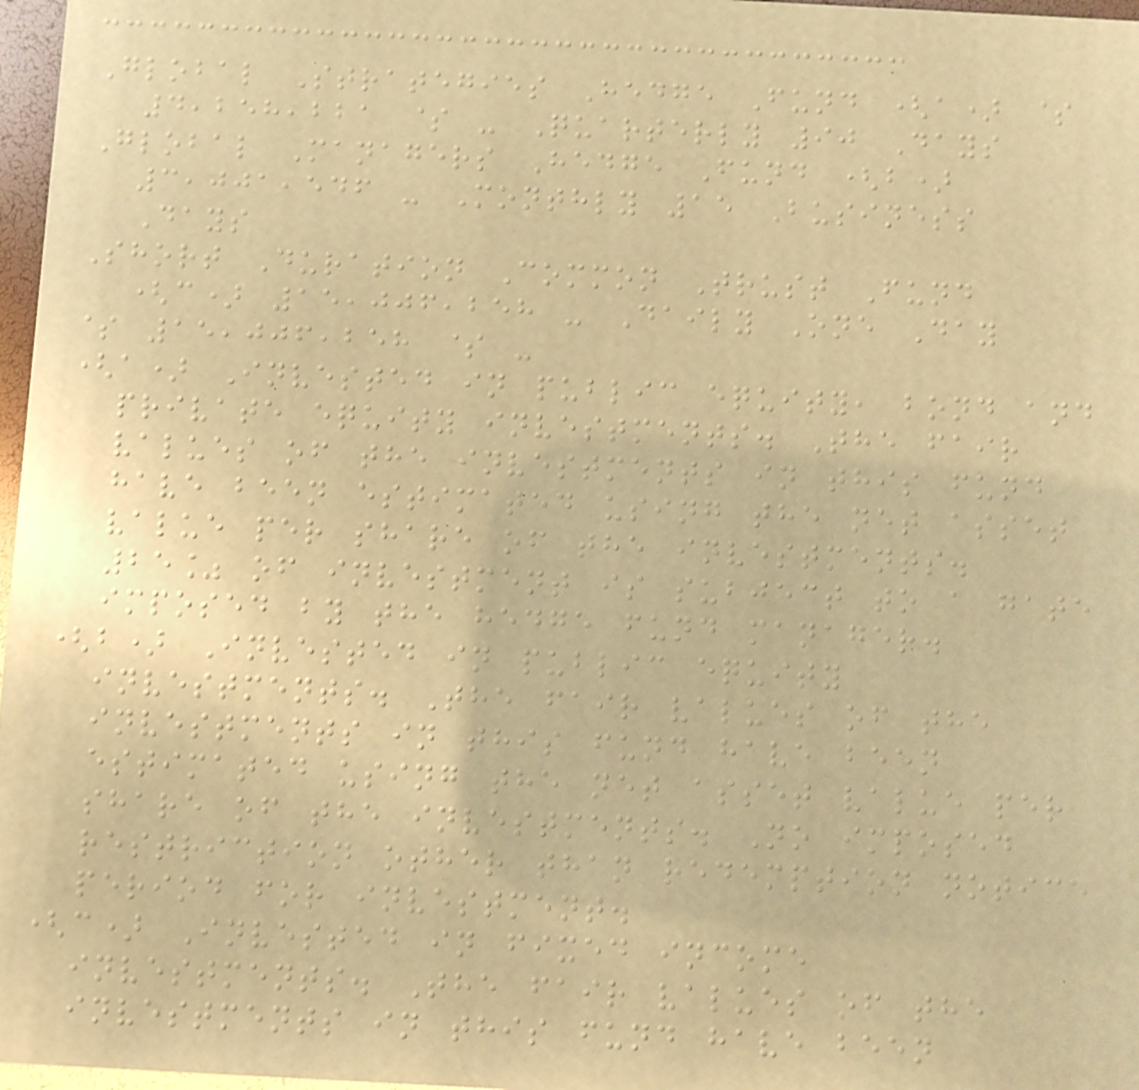Global Strategies Hedge Fund (a) $
4,258,221 $ - Quarterly 90 Days
Global Managers Hedge Fund (b)
3,001,546 - Monthly 15 Business
Days
Short Duration Common Trust Fund
(c) 15,006,258 - Daily One Day
$ 15,006,258 $ -
(a) Invested in public equity, bond and
private equity investments. The fair
values of the investments in this fund
have been estimated using the net asset
value per share of the investments.
25% of investment is subject to a gate
imposed by the hedge fund manager.
(b) Invested in public equity
investments. The fair values of the
investments in this fund have been
estimated using the net asset value per
share of the investments. No imposed
restriction other than redemption notice
period for investment.
(c) Invested in fixed income
investments. The fair values of the
investments in this fund have been
